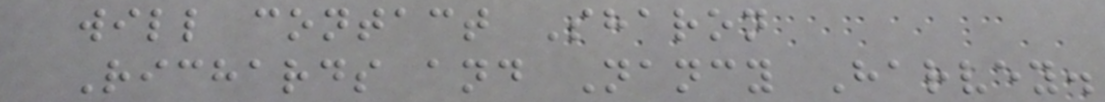will contact Sharon
Richards and Nancy Harvey.
